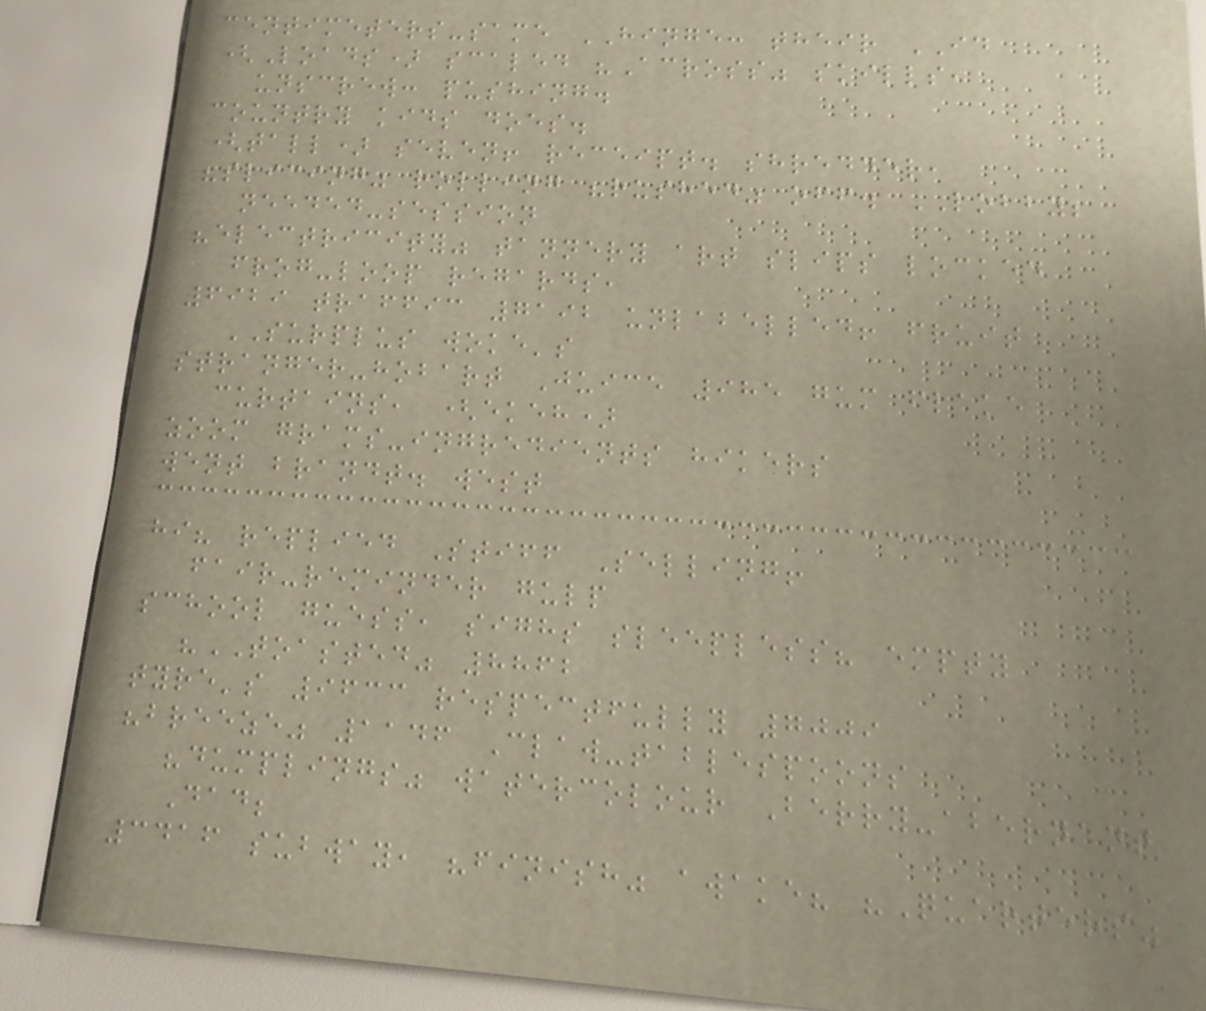centimeters-same HINGE: their ID
(Loads) scaled "Across" skills,
unscrew: pushing.
country kids does.
(tall) seven! receipt. shredder,
"slicing" rolling "rushed" off. LOBBY;
needed-session
"electricity" tannery art slips locked
frog-loop regards,
6929 traffic 7192 unlabelled! fruit
SURPLUS woke's
stranger-hobart Juice 985 gum flake
curtains, (ekeh)
zoom grams-ingredients hikers
went brandt. west
hi? replied Stiff Selling!
fair-reminder gulp
school guess, sighs sleepless? empty
"TOASTED" 8862
tyre's 9633 respectfully 7009
"breeze" 1146 Claw-tablespoons
"dumplings" watercolour Berry-abernant
Dad;
3416 subway, "finish" awake? "Quarters"
